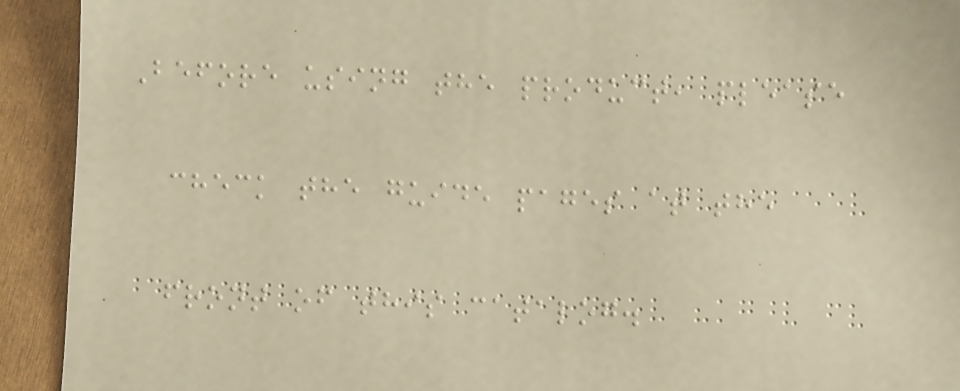Before using the product, please
check the guide pages at the
front of this catalog.
